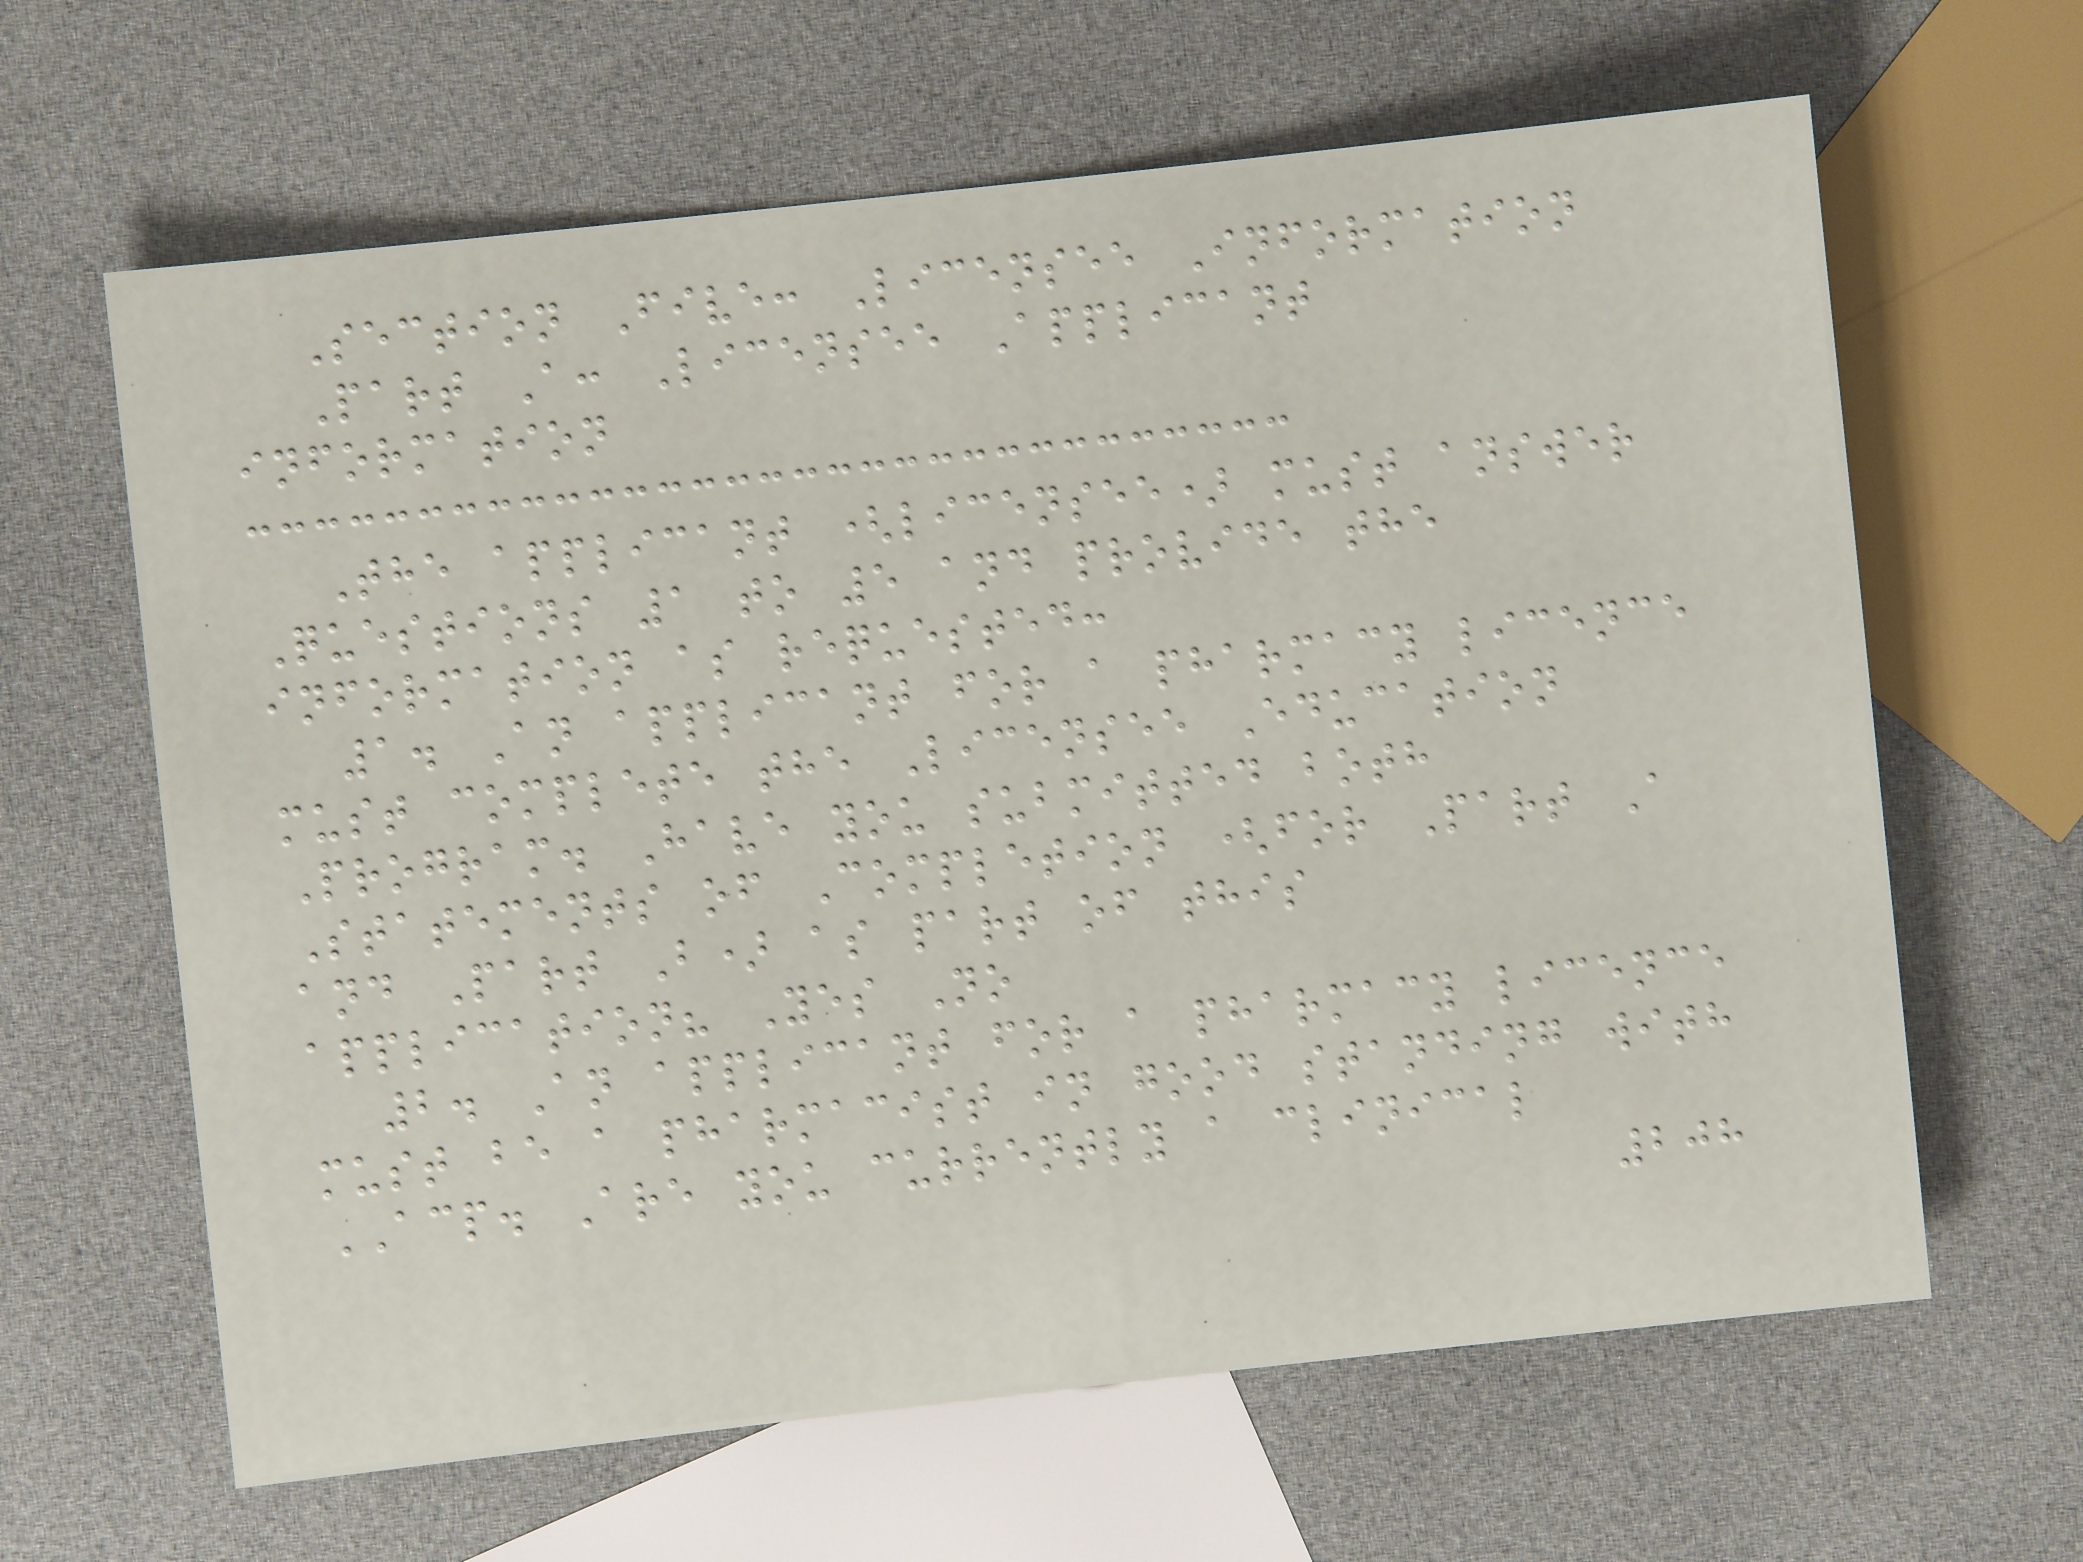Section Five: Licensee Information
Part A: Licensee Applicant
information
The applicant (licensee) must answer
Questions 1 to 5 and provide the
information as requested:
1. An applicant for a pharmacy licence
must complete the Licensee Education
Program. Have you submitted both
Statements of Completion (for Part A
and Part B) as part of this
application? Yes No
2. An applicant for a pharmacy licence
must be a pharmacist in good standing with
ACP. Are you currently a clinical
208
